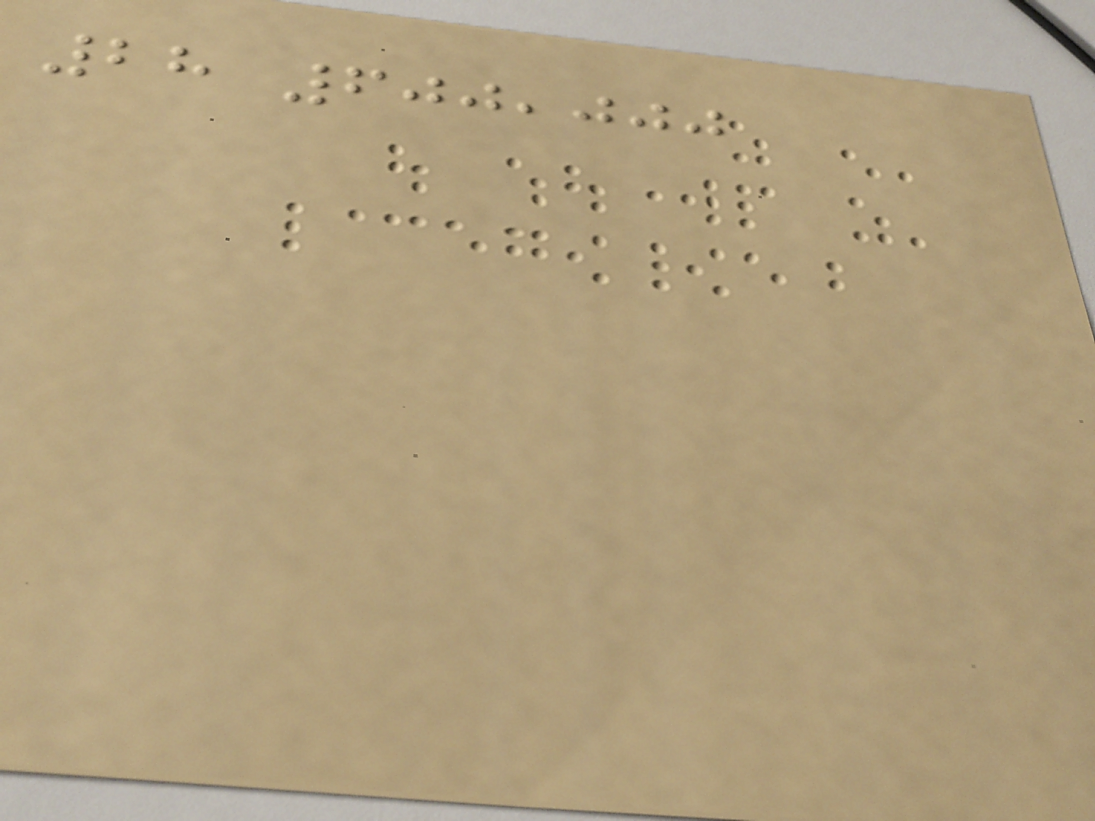28 600,000
